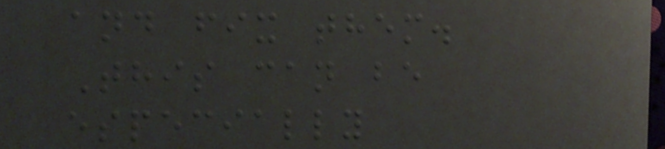and fix them.
This can be
especially
